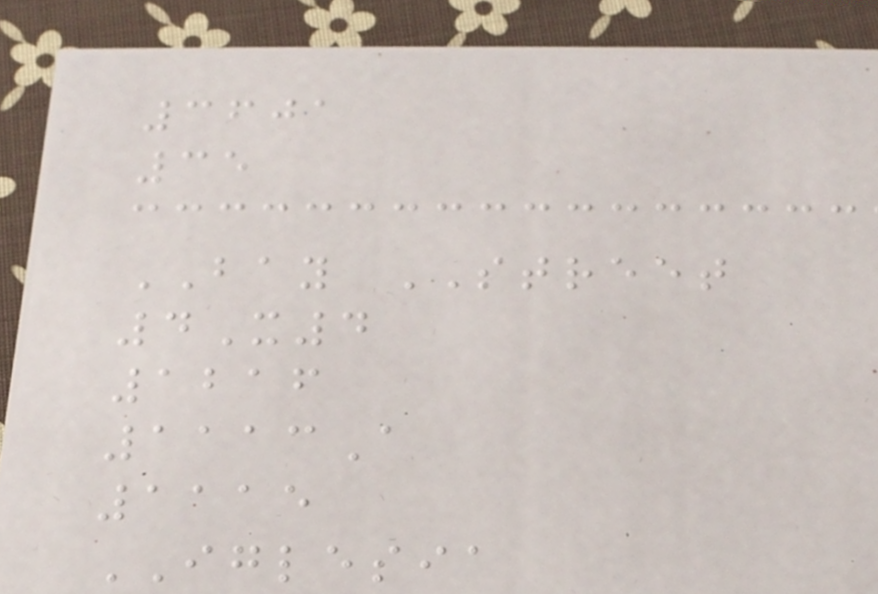3601
35
BAY STREET
4X4
1216
1113A
1115
IGLESIA
